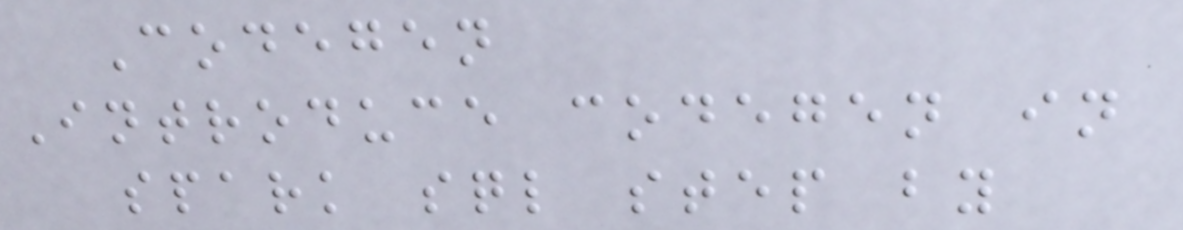Codegen
Introduce codegen in
spark sql step by
